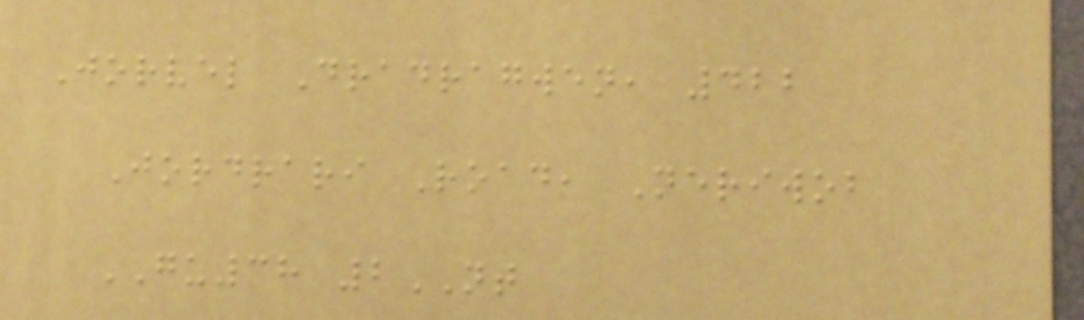Jorvel Dradragwen, 422
Jordrari Road, Neriwob
GU38 2NT
